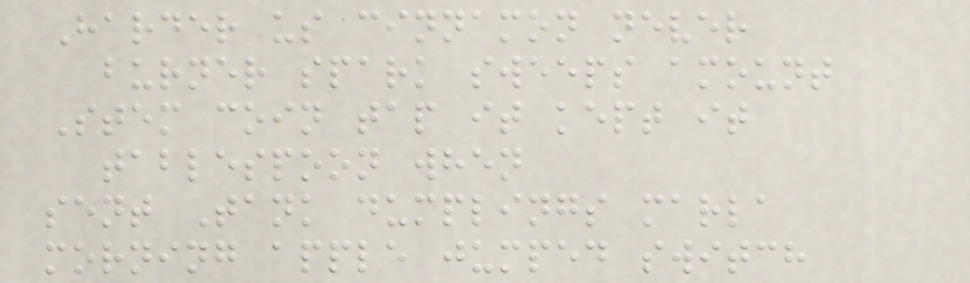Harder us cinnamon never
burner spark sweeps amount
Stem coin tap it kept it
tablespoon when
sent Tank dumplings marla
morning apple jumped switch
